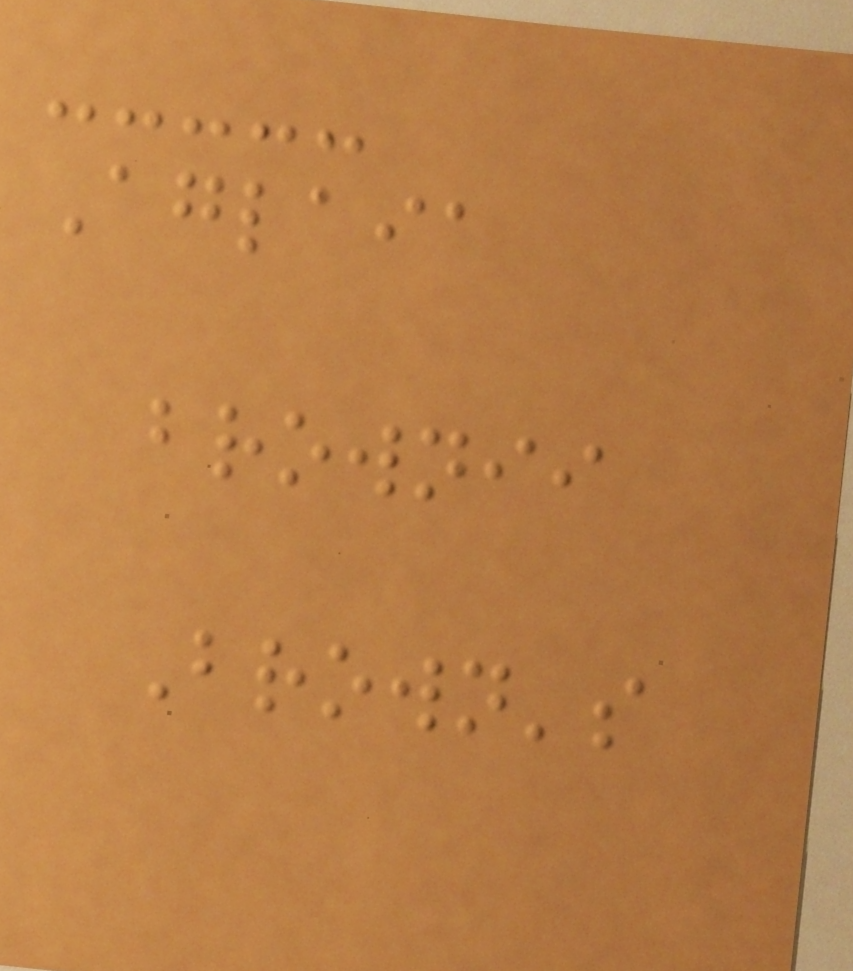Aglaia
brownii
Brown's
